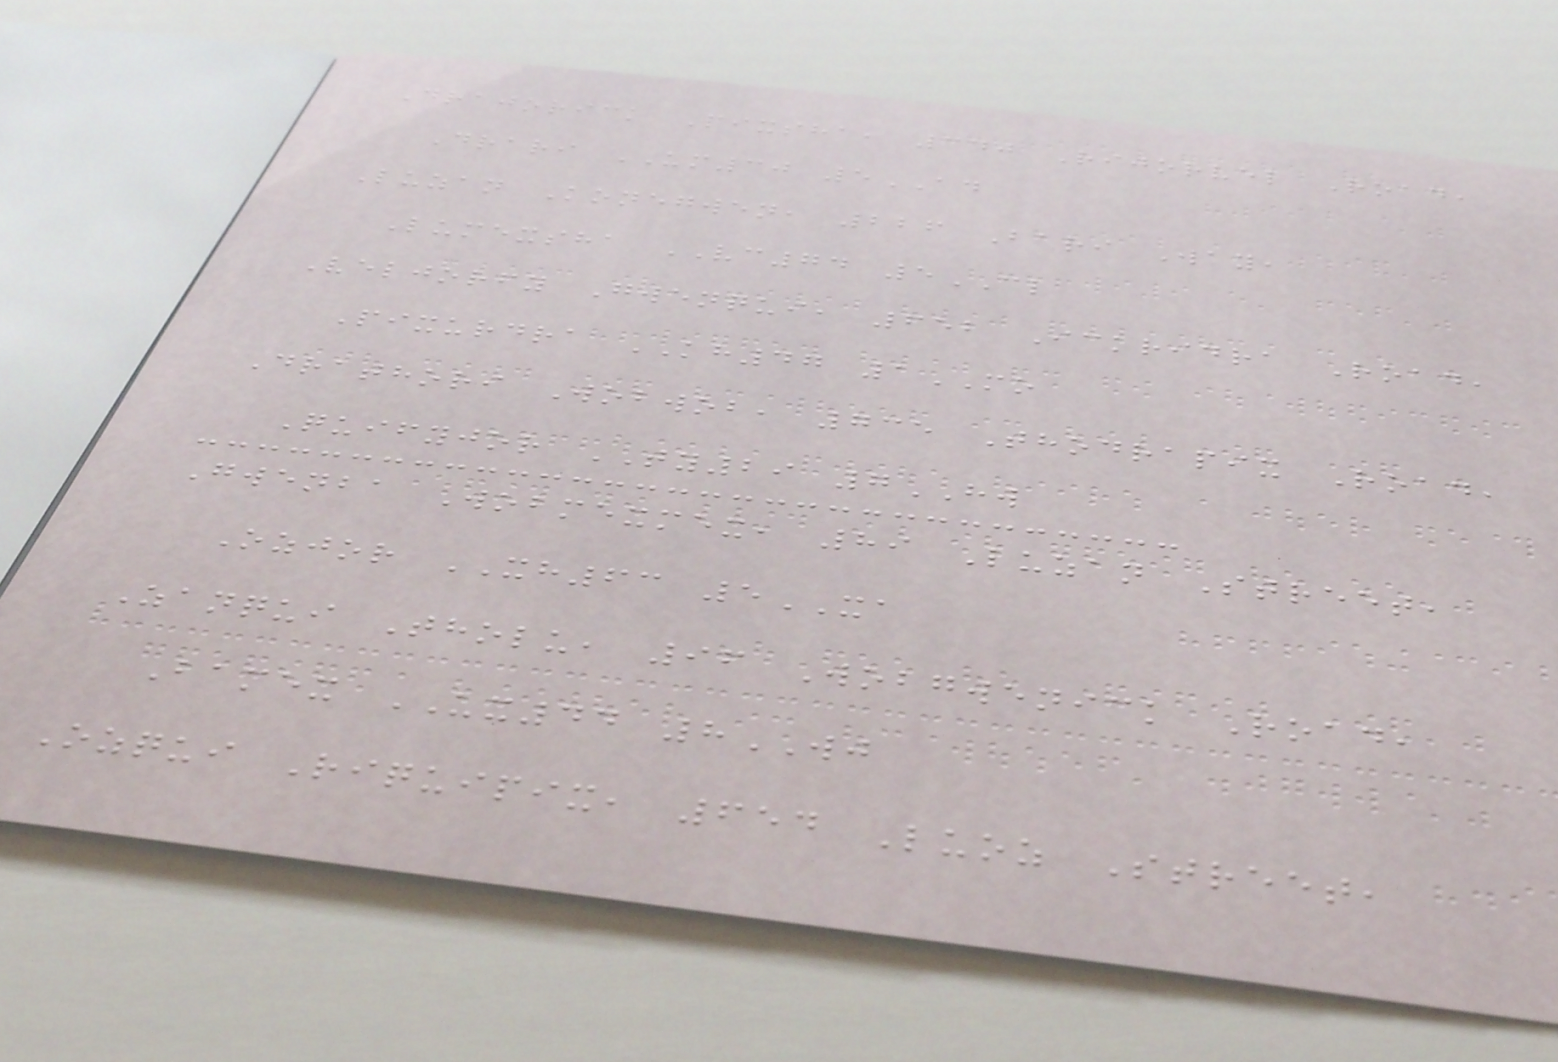Drajorick Pixsha, 340 Rijorvel Road,
Drari UM30 5AD
Luzan Konegwen, 226 Bari Way,
Lumexsha VC74 5CL
Veljorfy Gwenqui, 652 Ickridra Road,
Pixurdra KH47 1MO
Drathori Wobwob, 735 Thodrapix Road,
Quifyjor TY29 7HW
Gwenba Wobmexmex, 89 Luzan Street,
Ozjor XH63 5XA
Zanqui Tholu, 96 Wobgwenick Road,
Bamex UX44 8WJ
Ozqui Riquipix, 654 Luoz Street,
